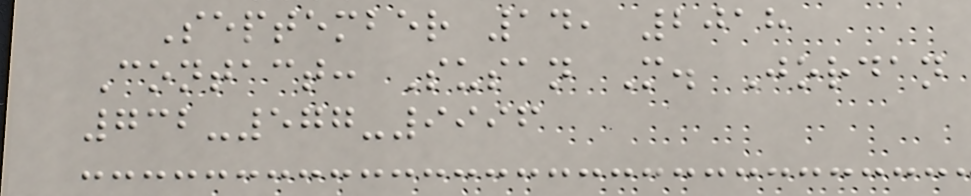September 14, 2018
Contact: Susan M. Jordan
732-577-9996
